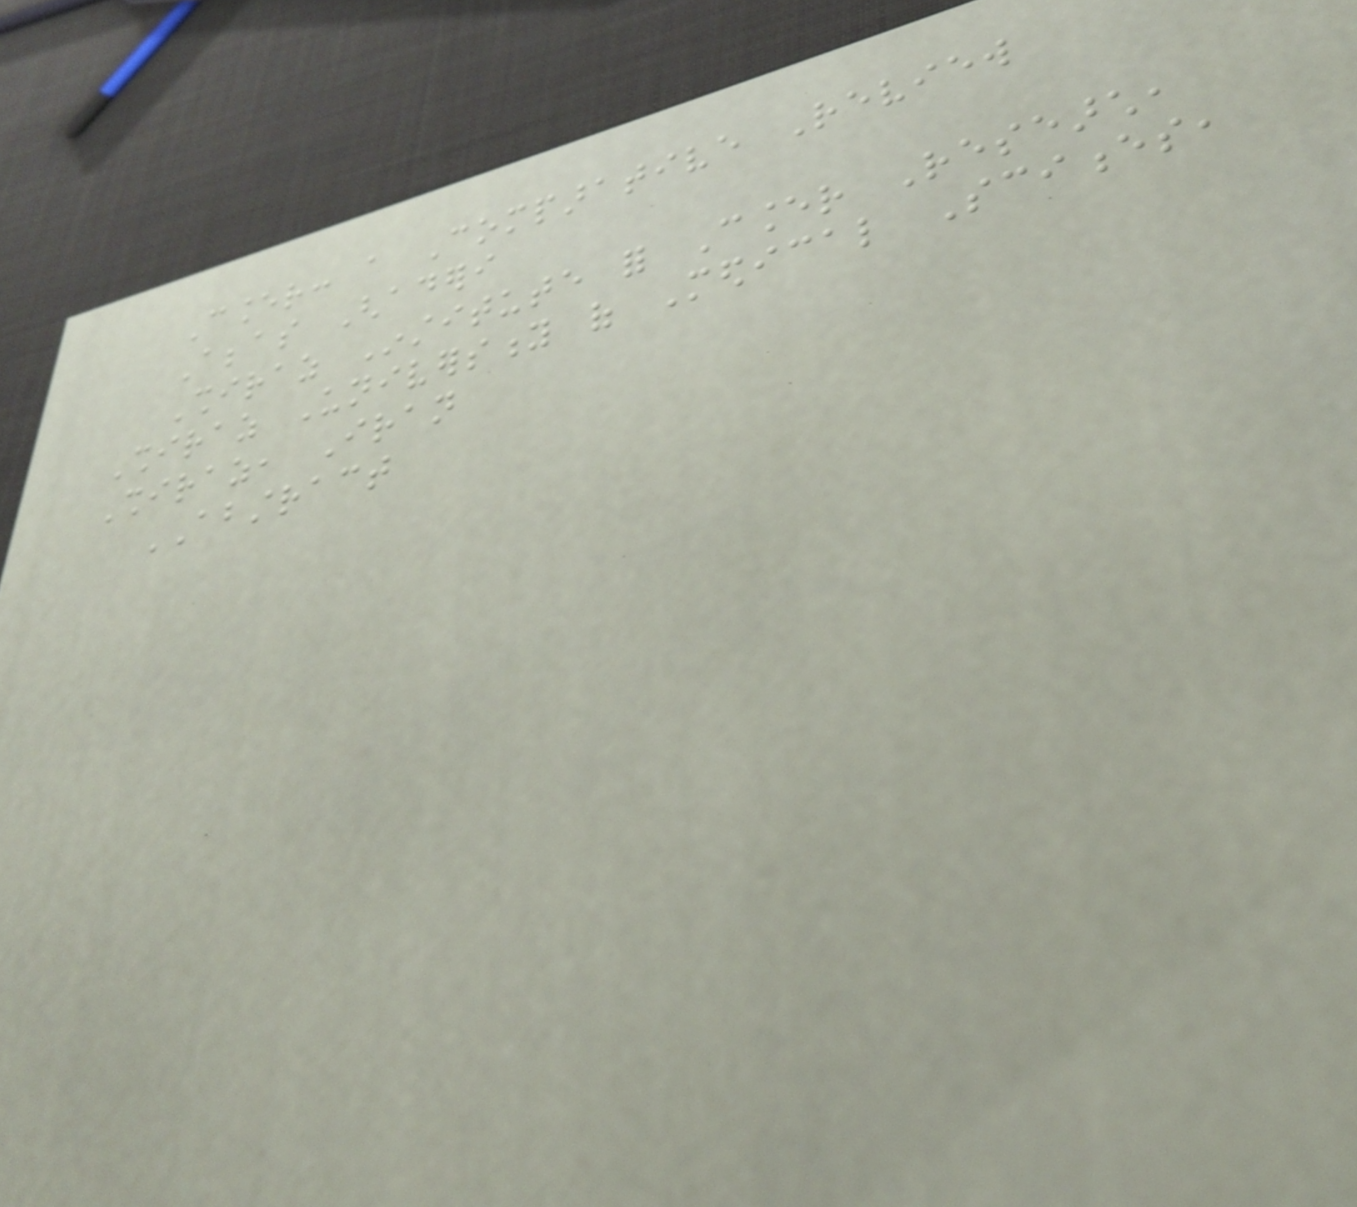Cancer: a Comparative Review
Abbas Ghaderi
Shiraz Institute for Cancer Research,
Shiraz University of Medical Sciences,
Shiraz, Iran
ABSTRACT
